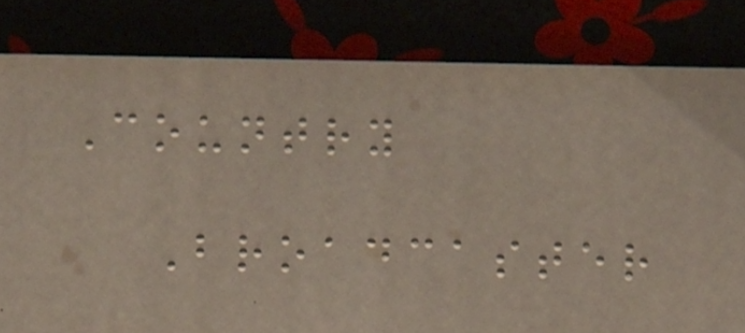Country
Broadcaster
